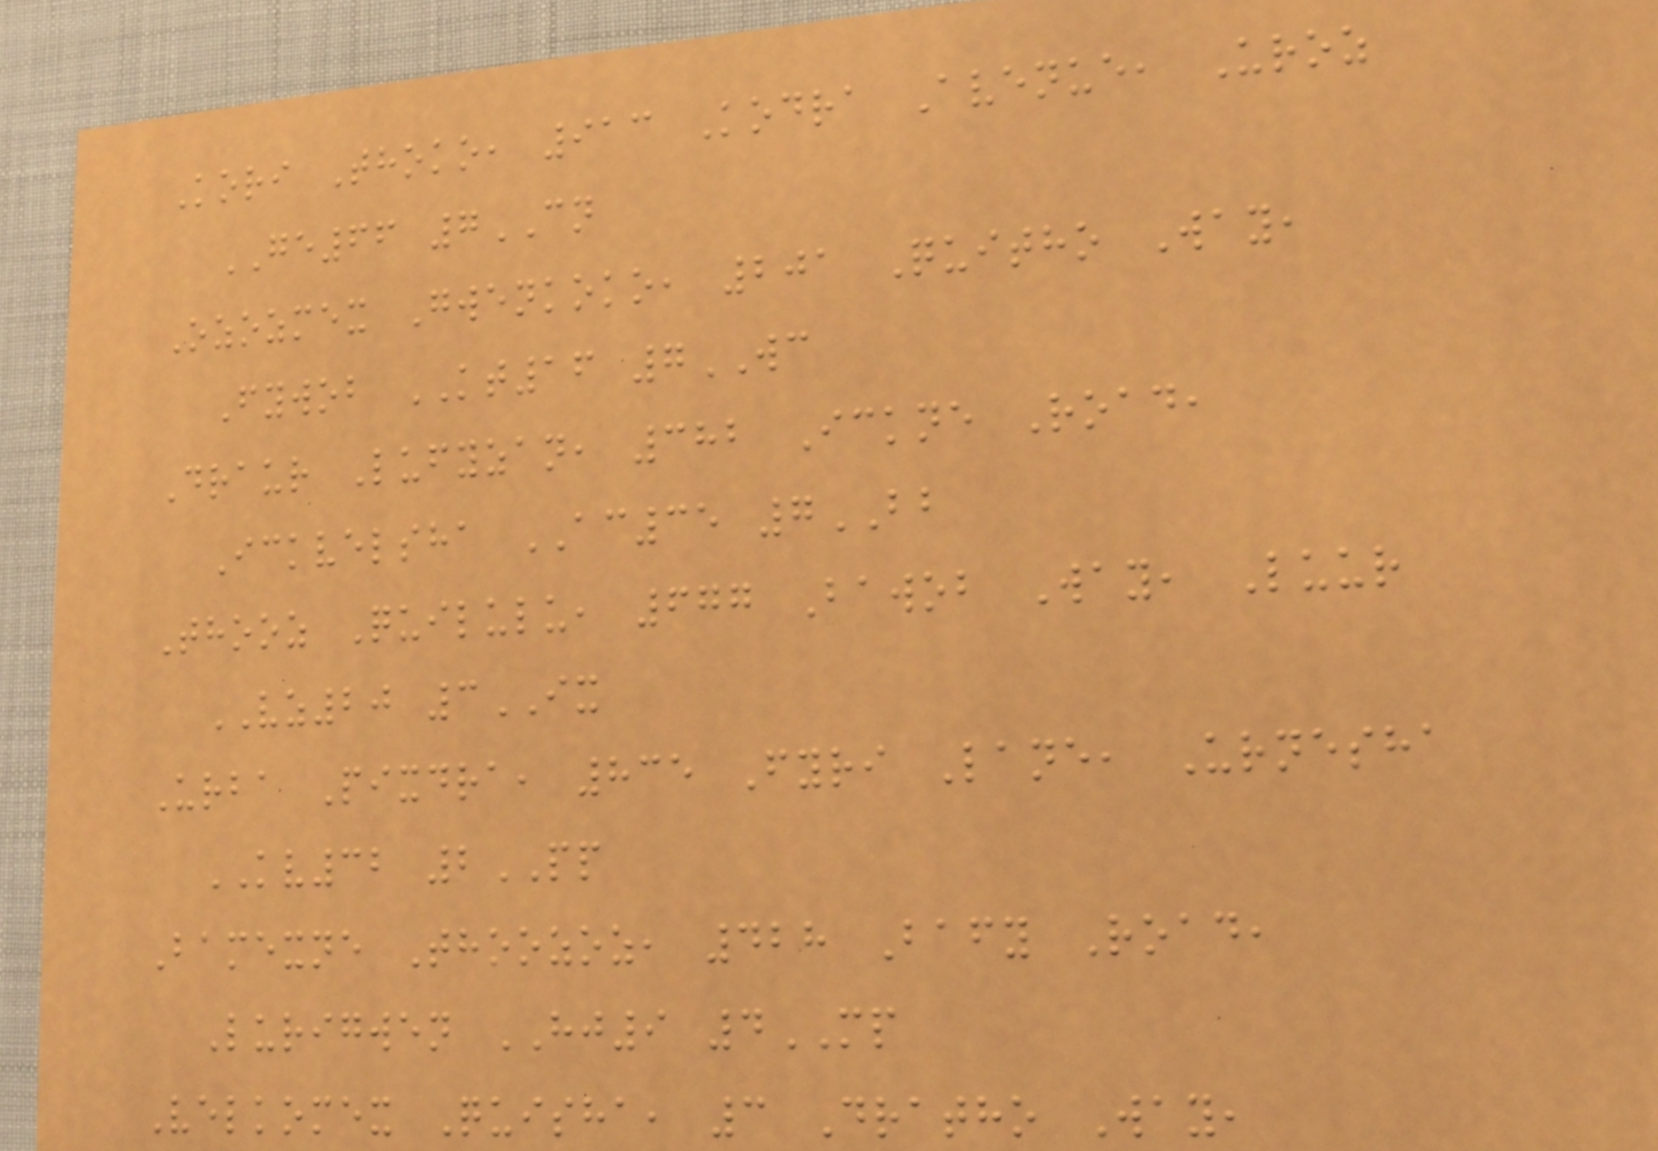Kori Thoko, 913 Kodra Avenue, Uroz
GE66 7CN
Ozozmex Gwenkoko, 201 Quitho Way,
Fywob KT16 7WC
Draur Lufyzan, 382 Ickne Road,
Ickvelsha AC35 7BB
Thooz Quilulu, 677 Bawob Way, Luur
VZ20 3IX
Urba Pixdra, 835 Fyri Lane, Urnesha
KV32 2PP
Bamexne Thoozoz, 428 Bafy Road,
Lurigwen HJ9 4MP
Velkomex Quisha, 3 Dratho Way,
